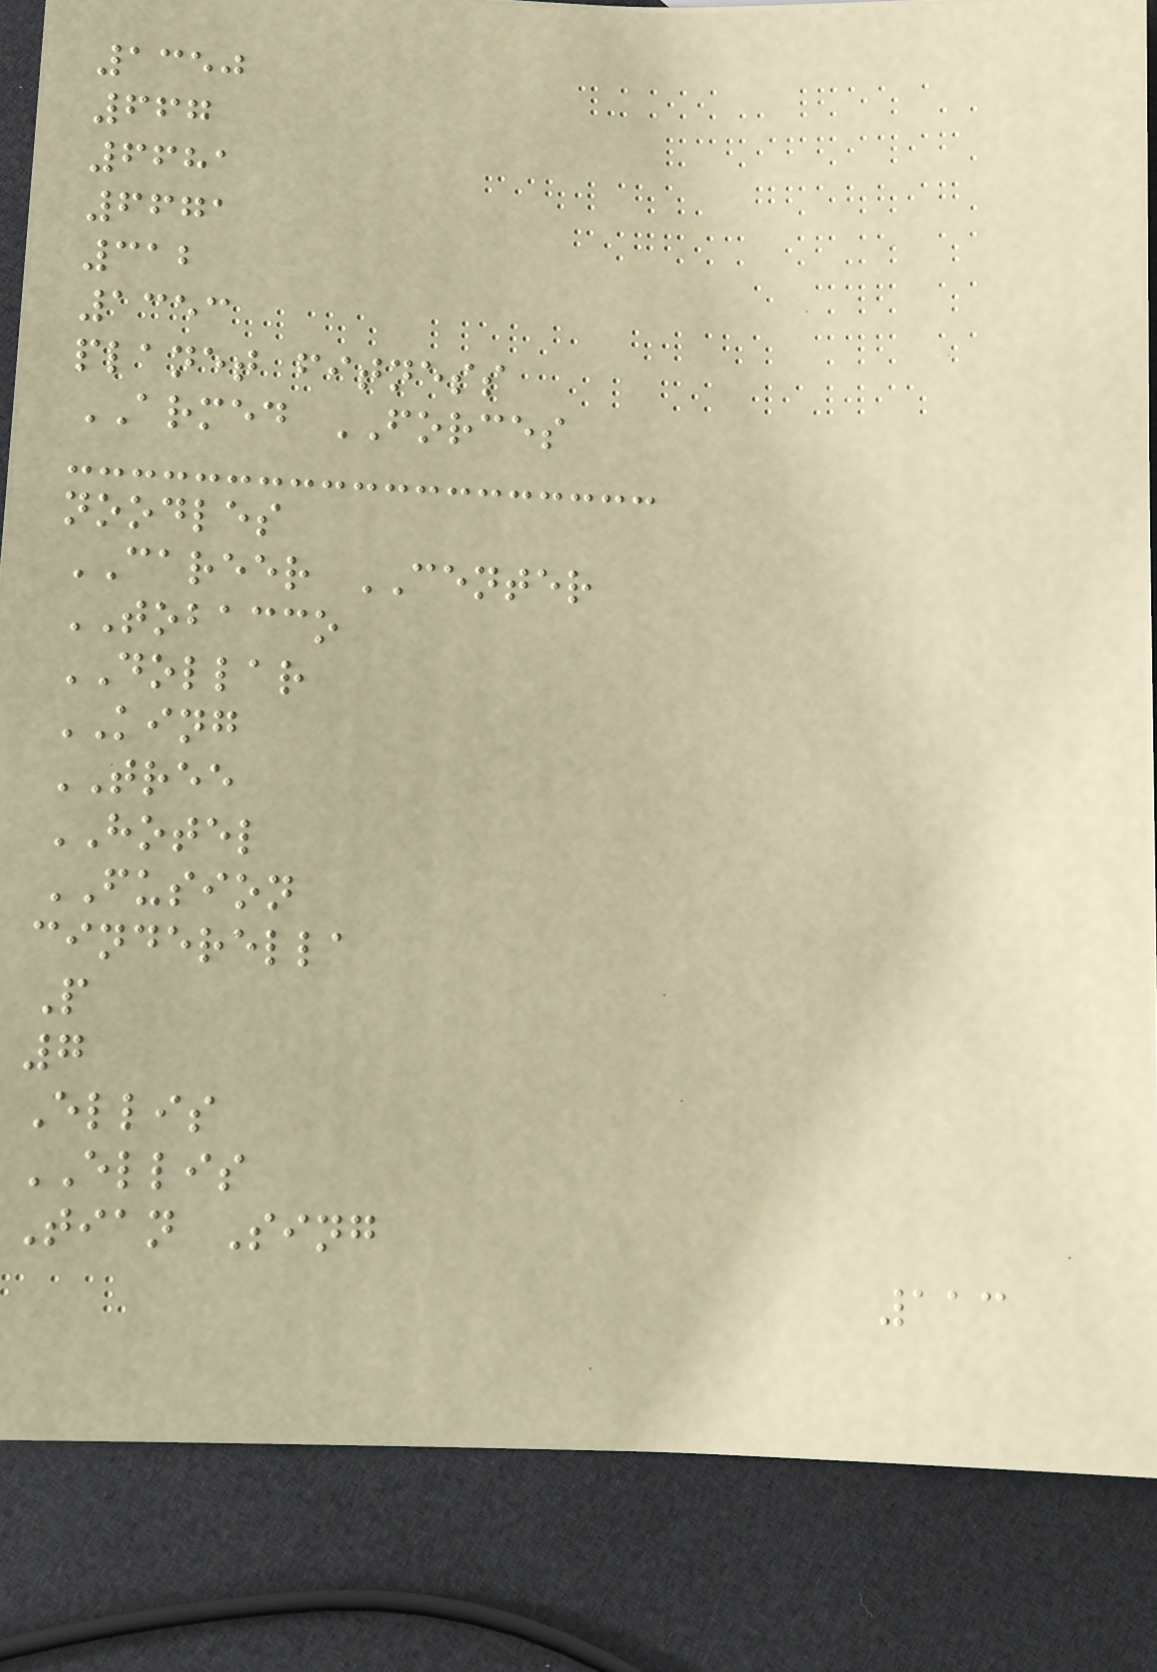1350
667
6681
6671
312
1353
planet fitness
ARMED FORCES
noodles
CAREER CENTER
TOBACCO
DOLLAR
KING
TREE
HOTEL
FUSION
cinderella
P
7
Ellis
ELLIS
Tian Sing
113
